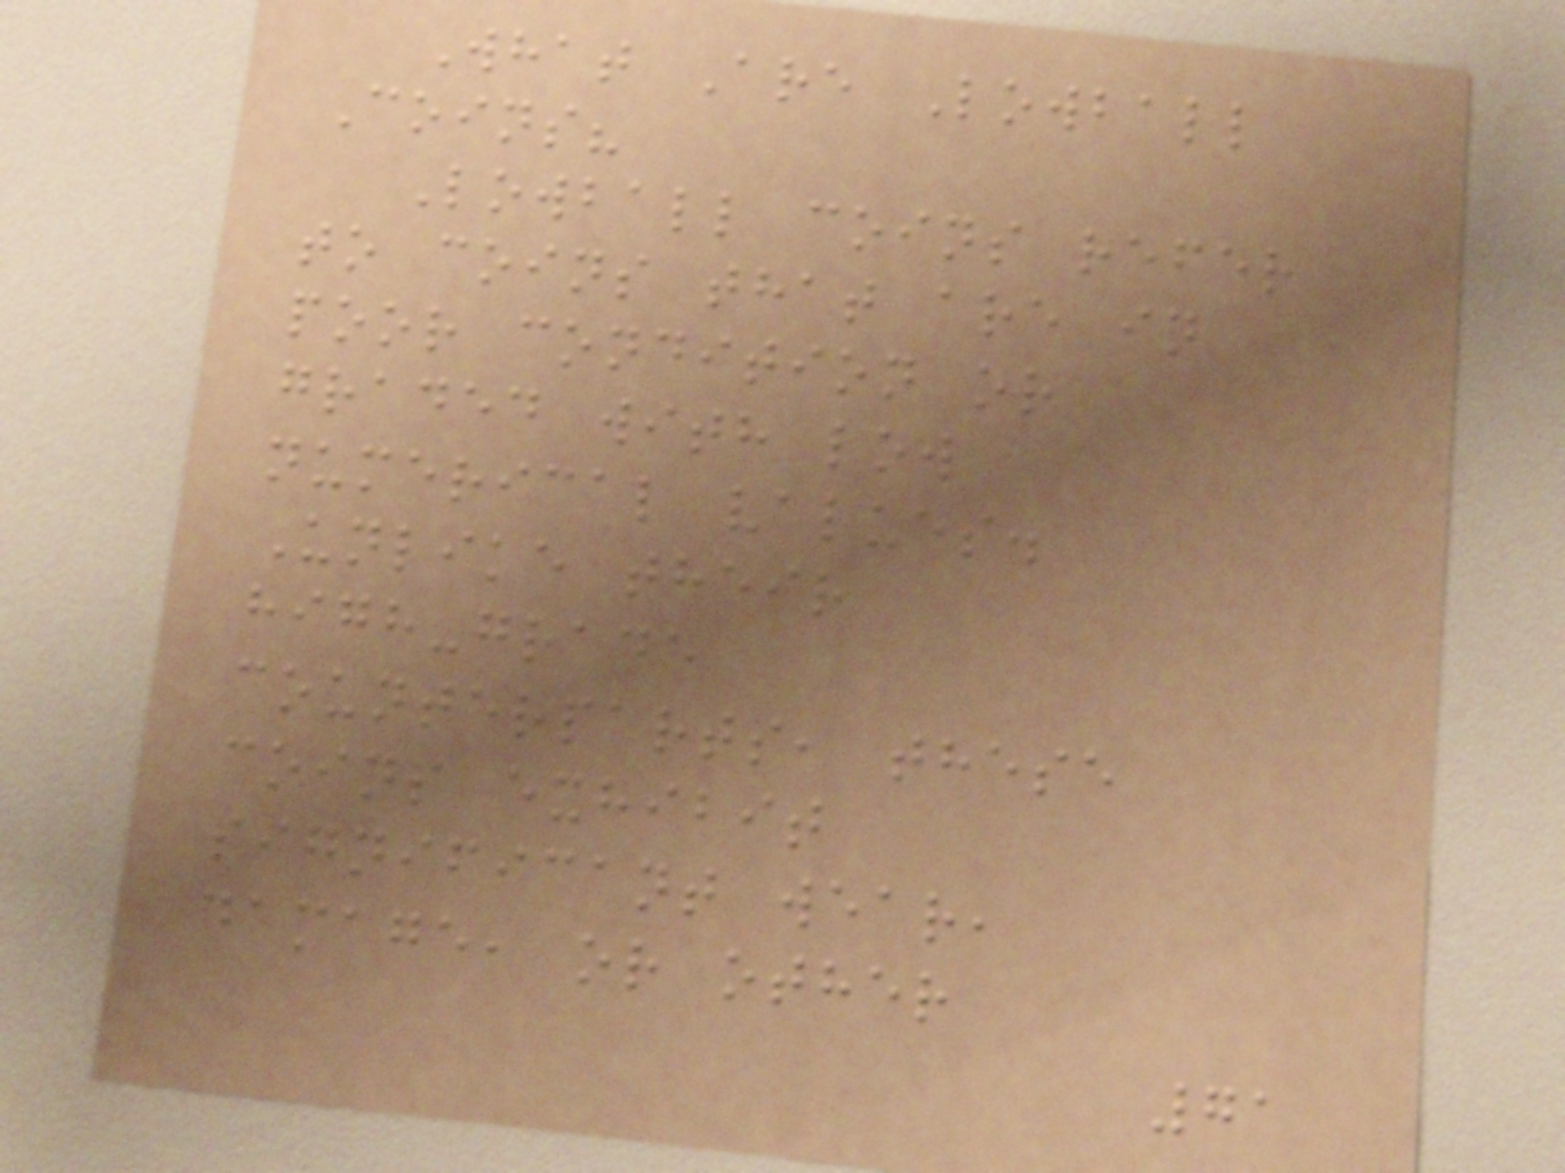What Are Lowball
Coins?
Lowball coins refer
to coins that are in
poor condition or
graded with low
numerical values.
Unlike their
high-grade
counterparts, these
coins exhibit
significant wear,
damage, or other
71
